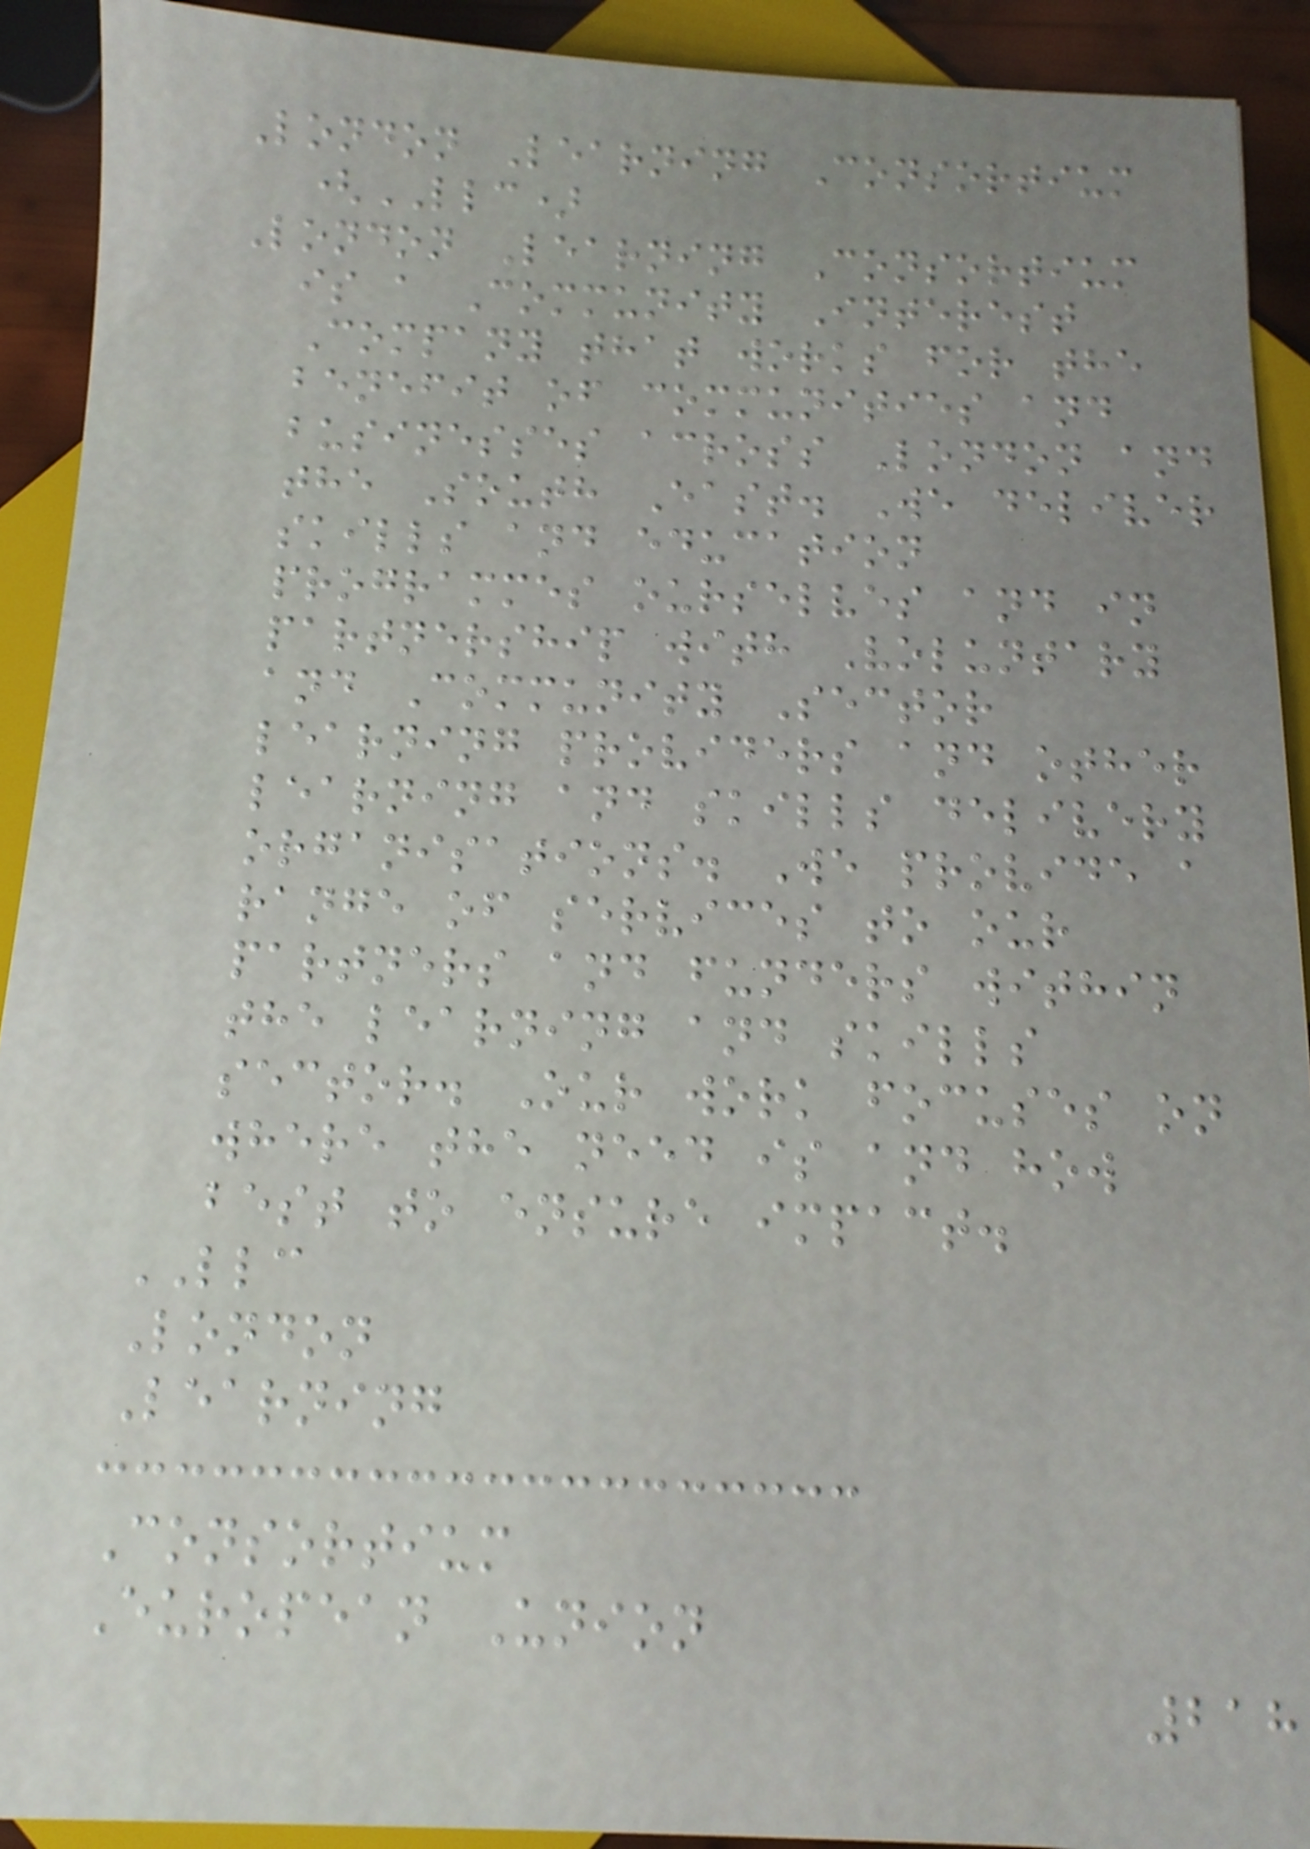London Learning Consortium
(LLC)
London Learning Consortium
is a Community Interest
Company that works for the
benefit of communities and
businesses across London and
the South East. We deliver
skills and education
programmes ourselves and in
partnership with Voluntary
and Community Sector
learning providers and other
learning and skills delivery
organisations. We provide a
range of services to our
partners and funders within
the learning and skills
sector. Our work focuses on
where the need is and how
best to ensure impact.
LLC
London
Learning
Consortium
European Union
218
